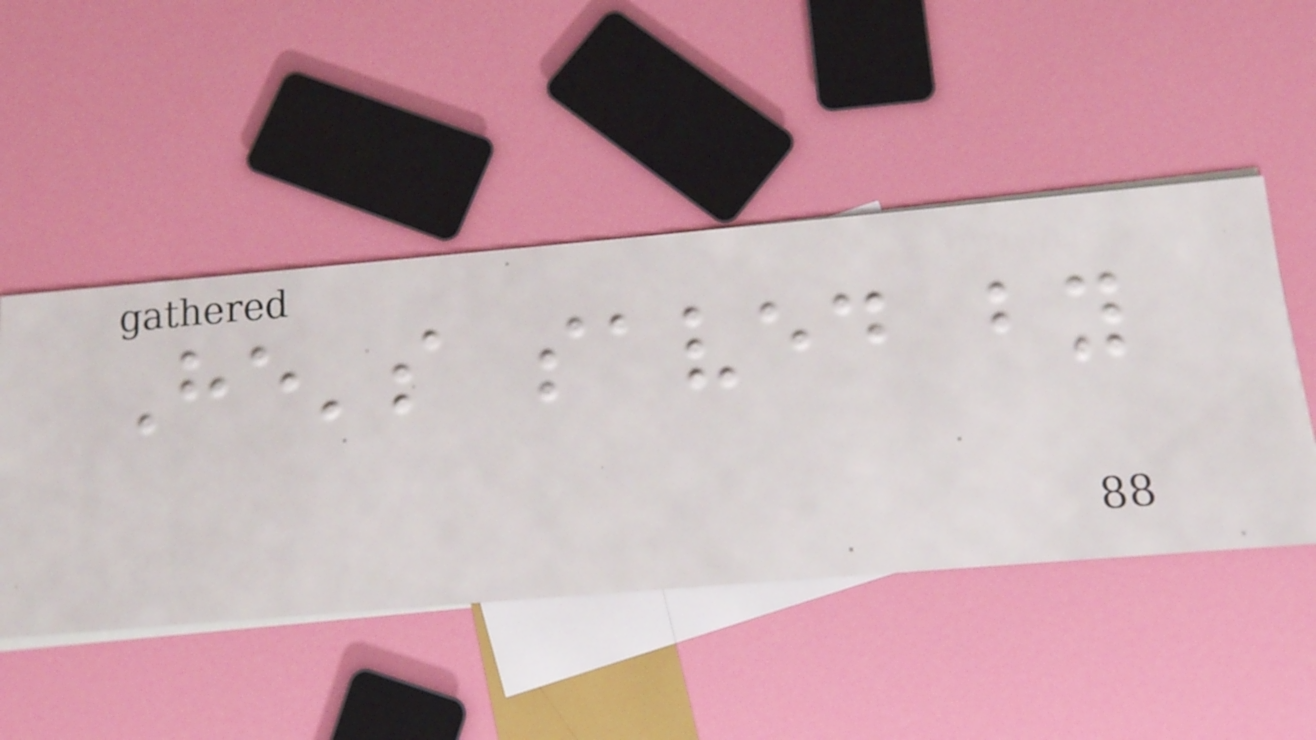He's saved by
